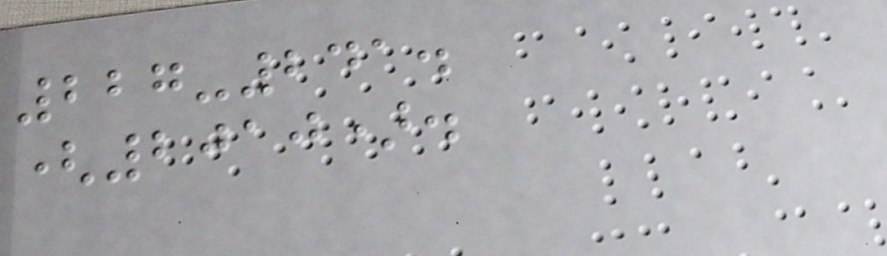227-241.
(2010).
